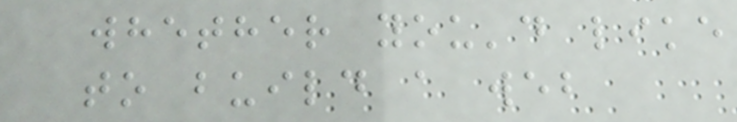whether you'd like
to build a web
